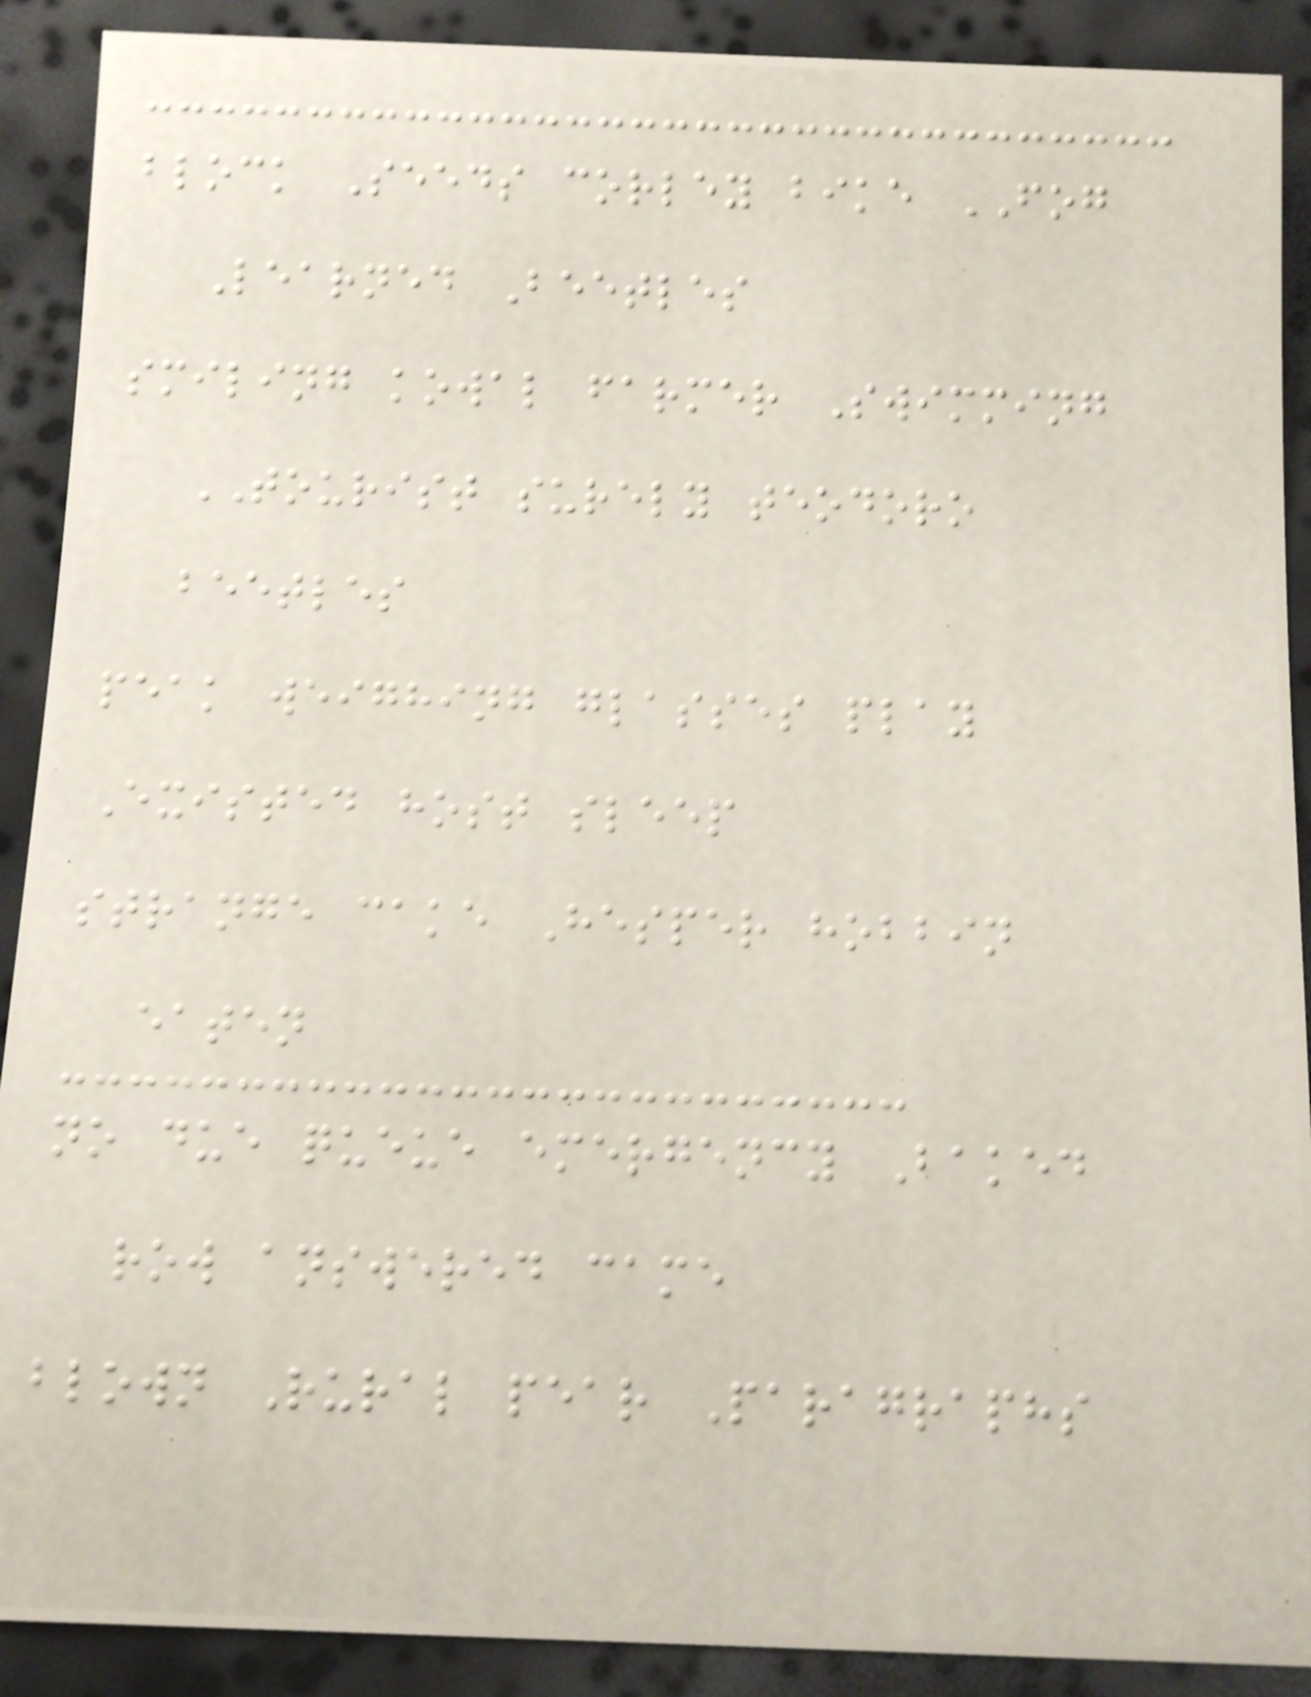block Seeds corley bike FOG
Learned Beetles
smiling kowal farmer Swimming
TOURIST surely teodoro
beetles
peak weighing glasses play
Existed host sleep
strange cake Hesper hobbin
eaten
no due queue emergency Baked
row answered came
blown Rural pear Paragraphs
